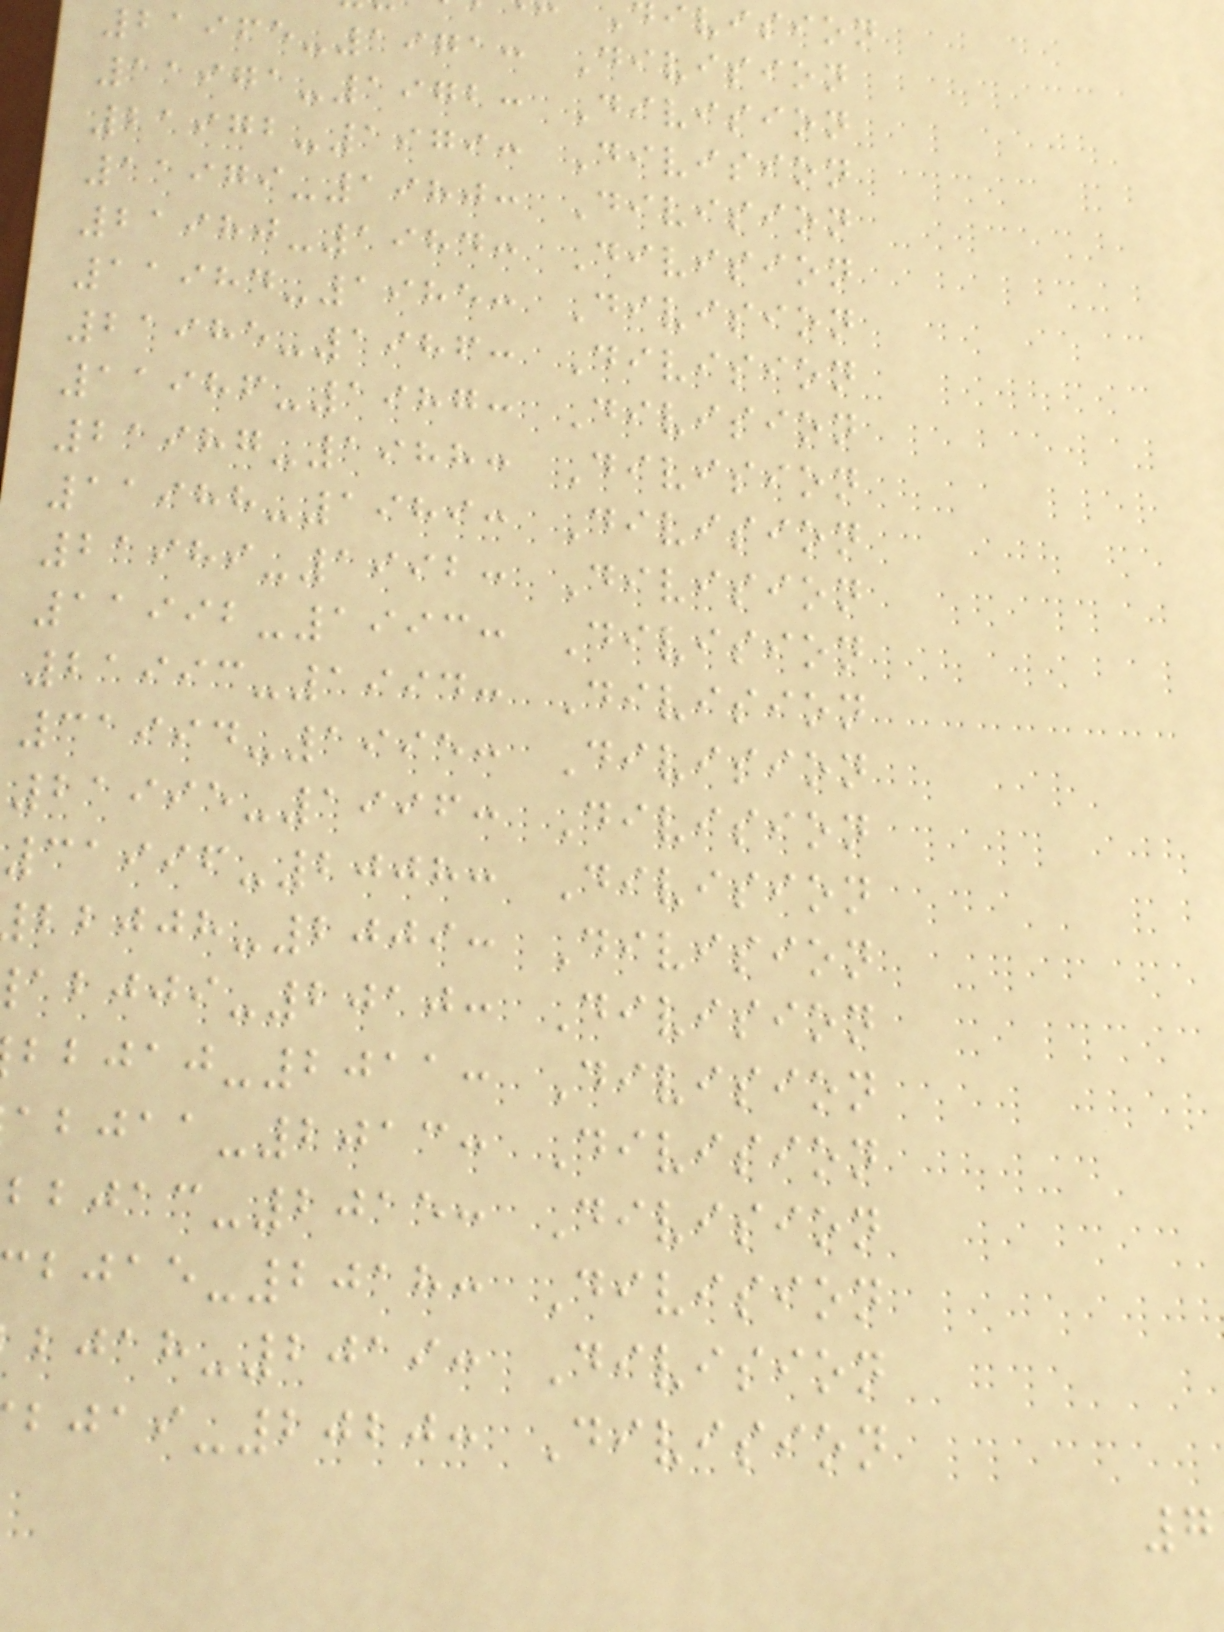ivision
21965-1971: Division
11971-1972: Division
21972-1979: Division
11979-1980: Division
21980-1984: Division
11984-1985: Division
21985-1986: Division
11986-1987: Division
21987-1988: Division
11988-1989: Division
21989-1992: Division
11992-1993: Division
21993-1994: Division
31994-1995: Division
21995-1996: Division
31996-2008: Division
-2009: Division
-2010: Division
-2011: Division
-2013: Division
-2015: Division
-2018: Division
-2019: Division
-2020: Division
